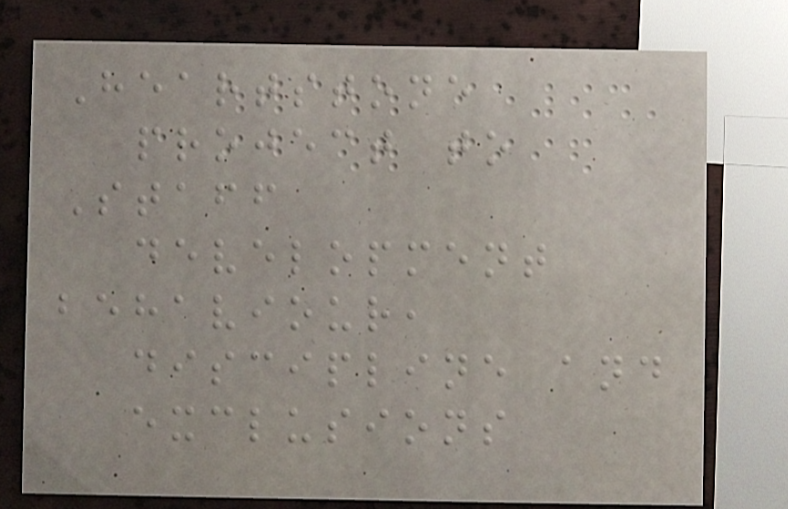Heartstone
project to
Staff
development
behaviour,
discipline and
exclusions
